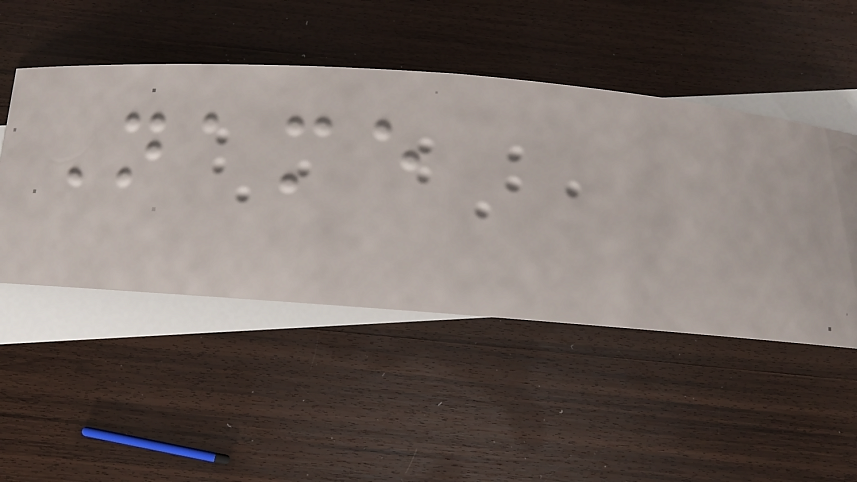Name
